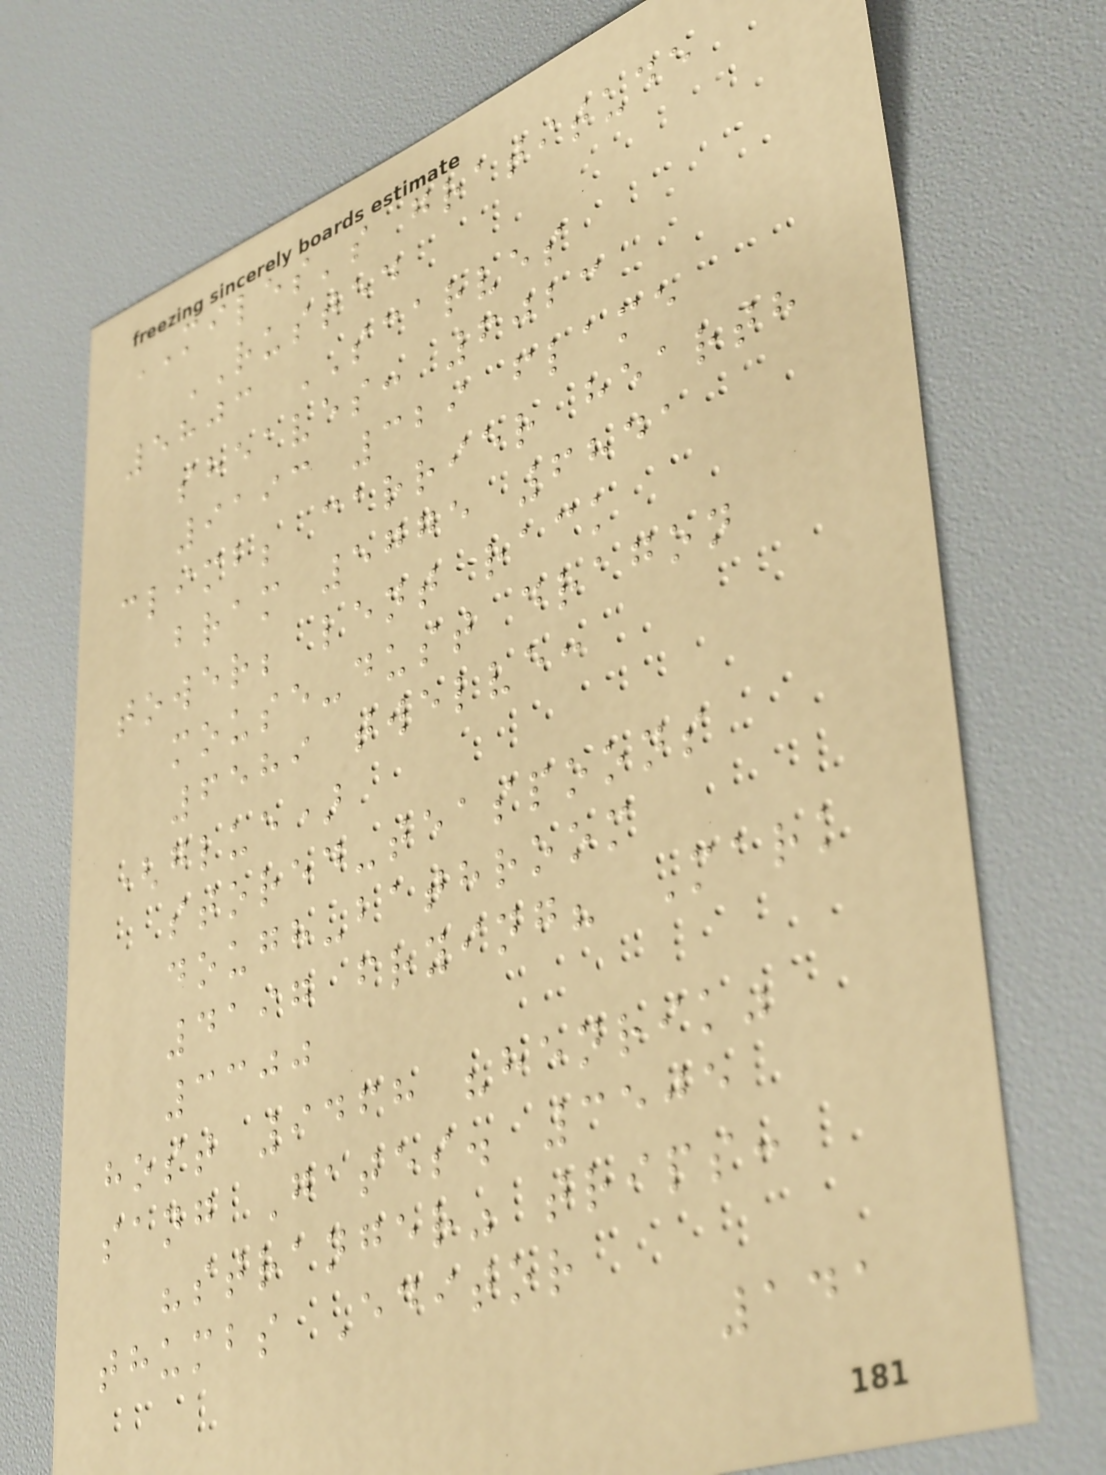MILES's gratitude
RUSTED
5803 SCARVES
sheaves: 6023
9193 329 flame
climb; carrier hearth
bram 5775 6841
tower; lent rack
mouse-dust dragon
6589 twelve:
(glue)
stored-teaspoons
dough-bathroom
4197 frying? Mark
3300
host 9468 "henrik"
sang Gates. 3505
"stranger" trips:
thumbs Editor
141
